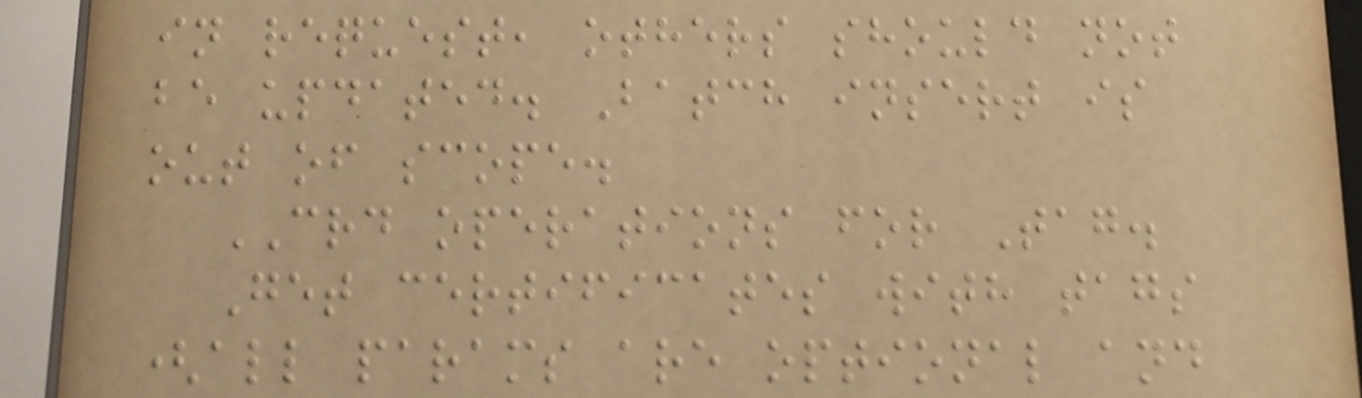in request, others should not
be updated. Batch insert is
out of scope.
CRD operations for Tag.
Get certificates with tags
(all params are optional and
